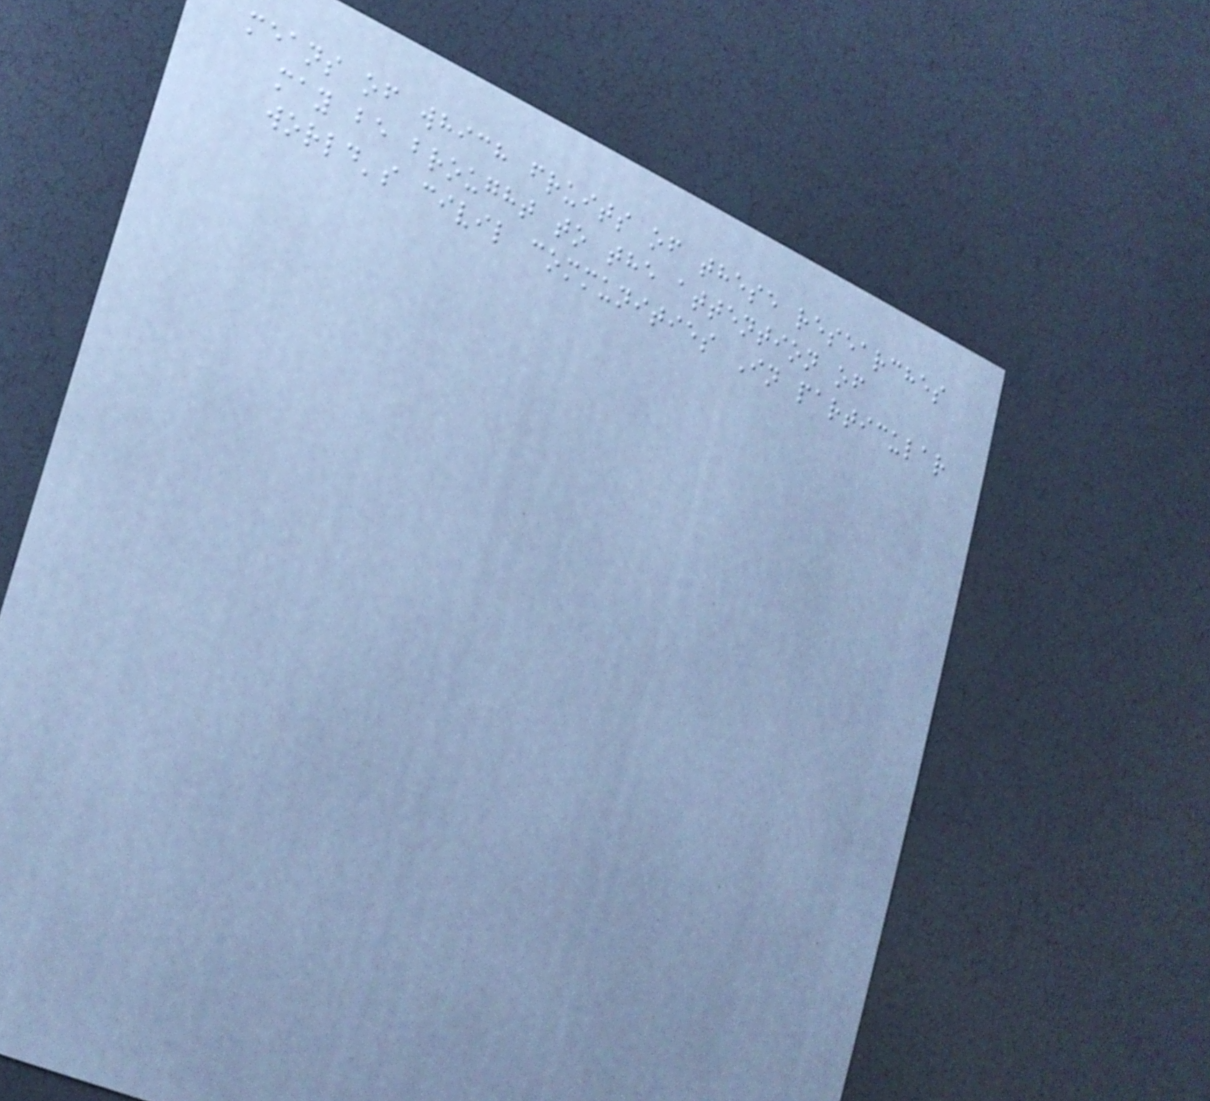means of which fruits of these researches
may be brought to the attention of
world's civil communities In particular
